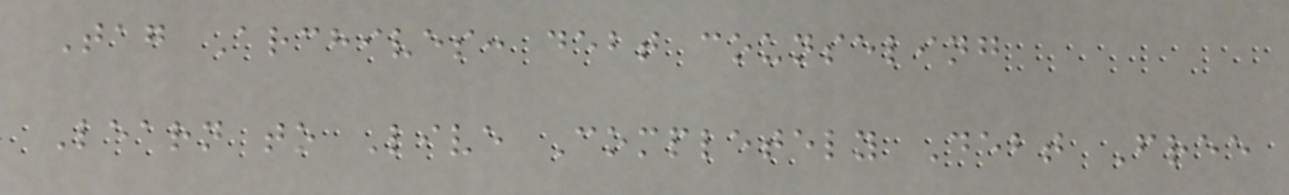Tag Archives: debt counseling
Learn to Live Completely Debt Free
